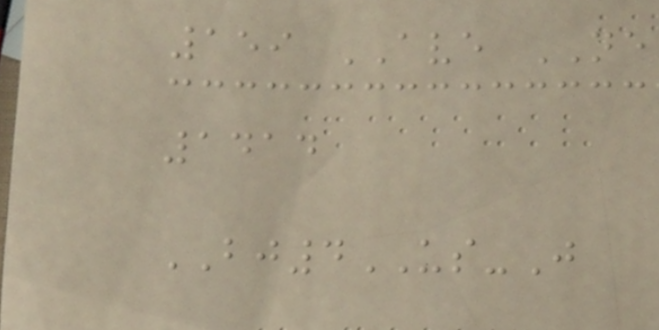159 AVE NE
1414
BJ4US-J
